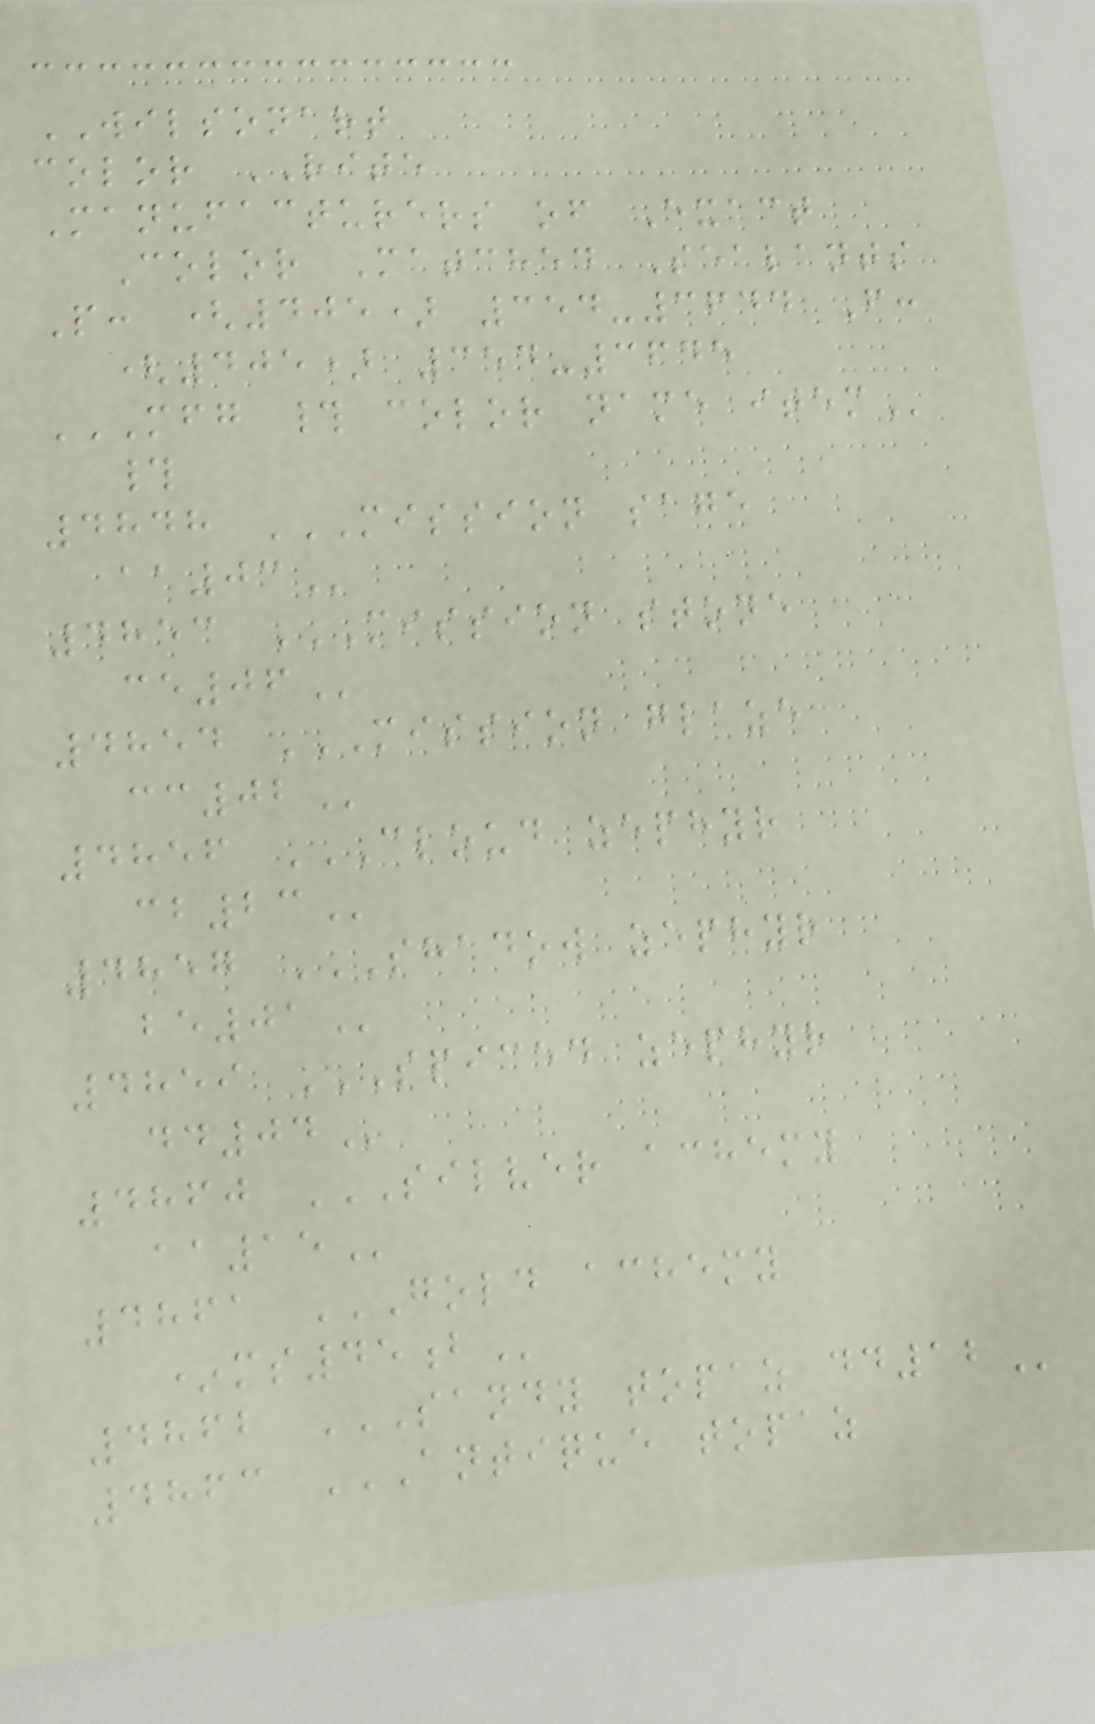WILSONART
color RITE
Manufacturers of Exact
Color Matched Sealants
P: (405) 354-3644 F:
(405) 354-3645
MFG # COLOR NAME ITEM
#
4848 MISSION SAGE
AA03
4853 MISSION STONE
CE06
4854 MISSION GLAZE
CC02
4856 CLOUD ZEPHYR
CB23
4857 SHADOW ZEPHYR
BE01
4859 SPICED ZEPHYR
DD04
4860 SILVER ACHEMY
AA15
4861 GOLD ACHEMY
*MS45B
4862 SANDY TOPAZ DD12
4863 ANTIQUE TOPAZ
